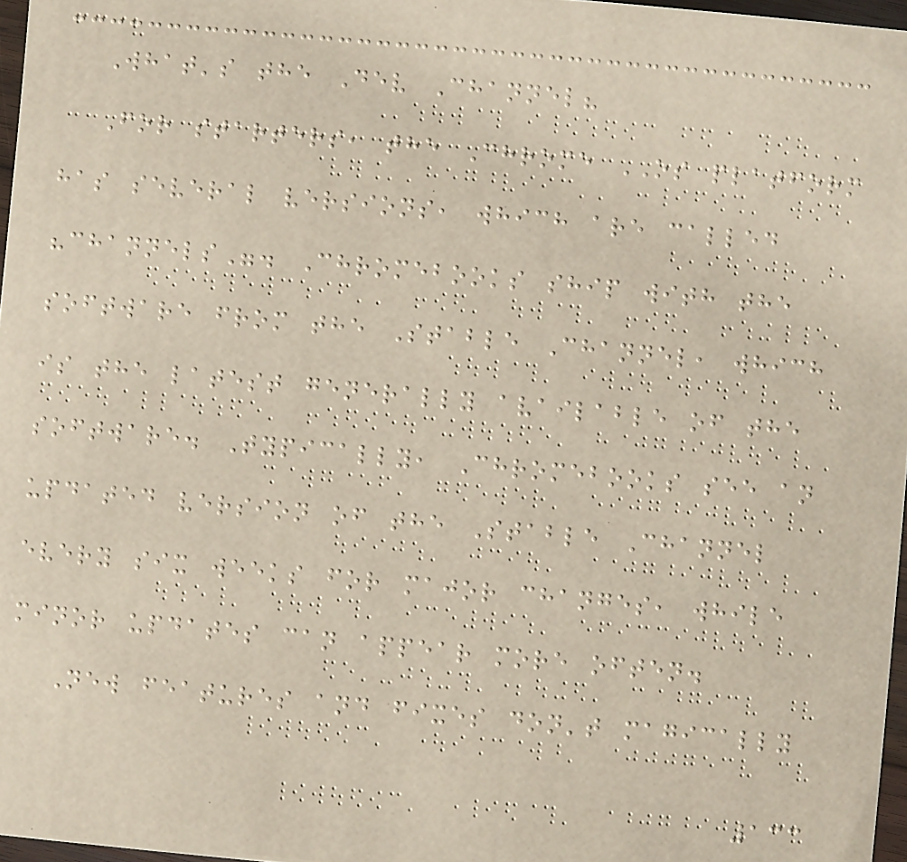What's the Dev Channel?
For starters, the Chrome OS platform
has several versions, which are called
"channels". Chromebooks ship with the
software from the Stable Channel, which
is the latest generally available of the
software. Typically, Chromebooks see an
updated version of the Stable Channel
every six weeks for major changes, while
minor updates can appear more often.
New features and fixes don't magically
133
